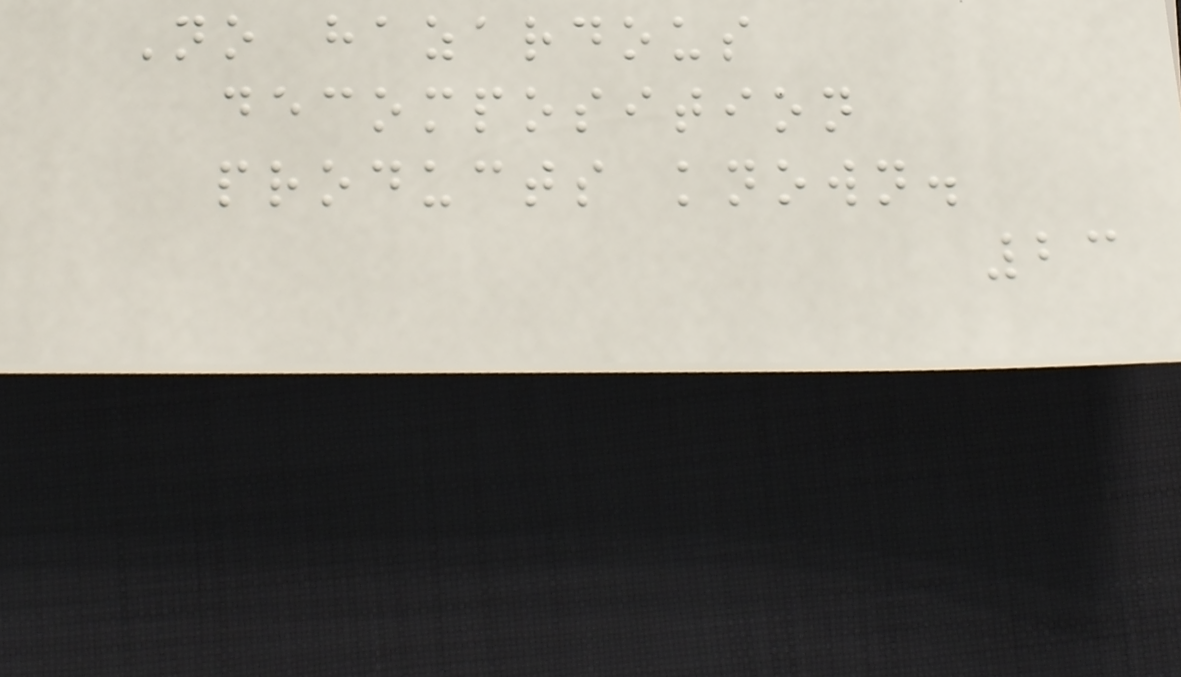No hazardous
decomposition
products known.
23
